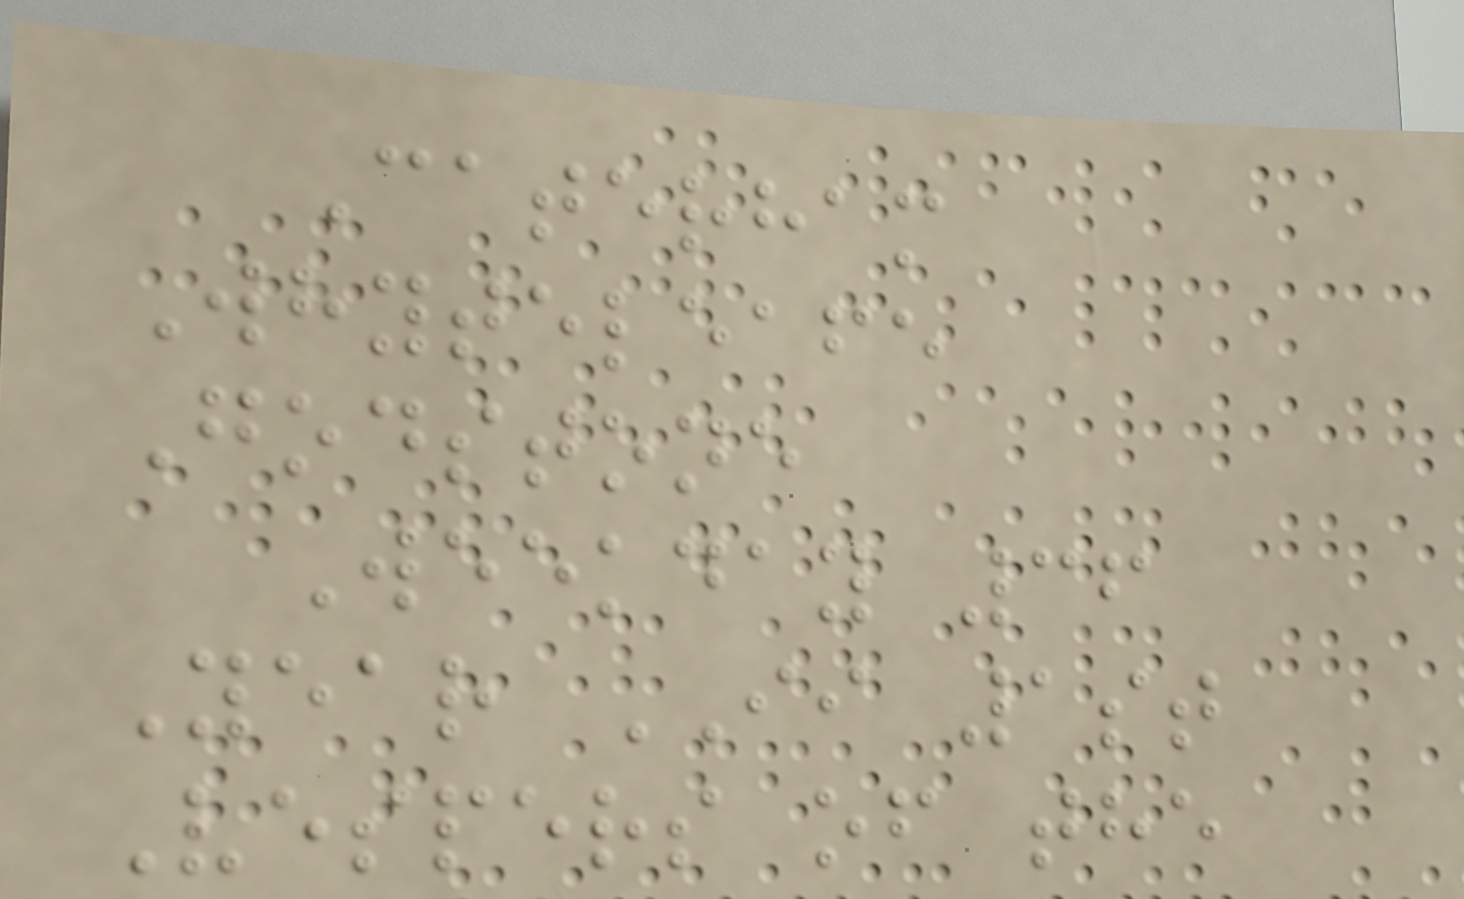Caterham
Whyteleafe
Godstone
Weekday 36
Year II 1st
Vespers of the
